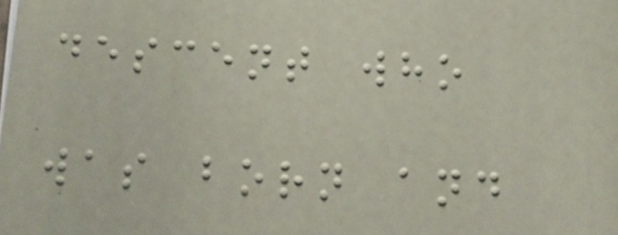descent who
was born and
